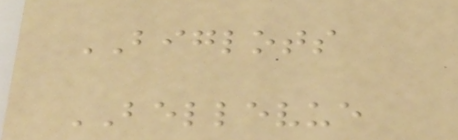BIGLOTS
BELLEVUE
